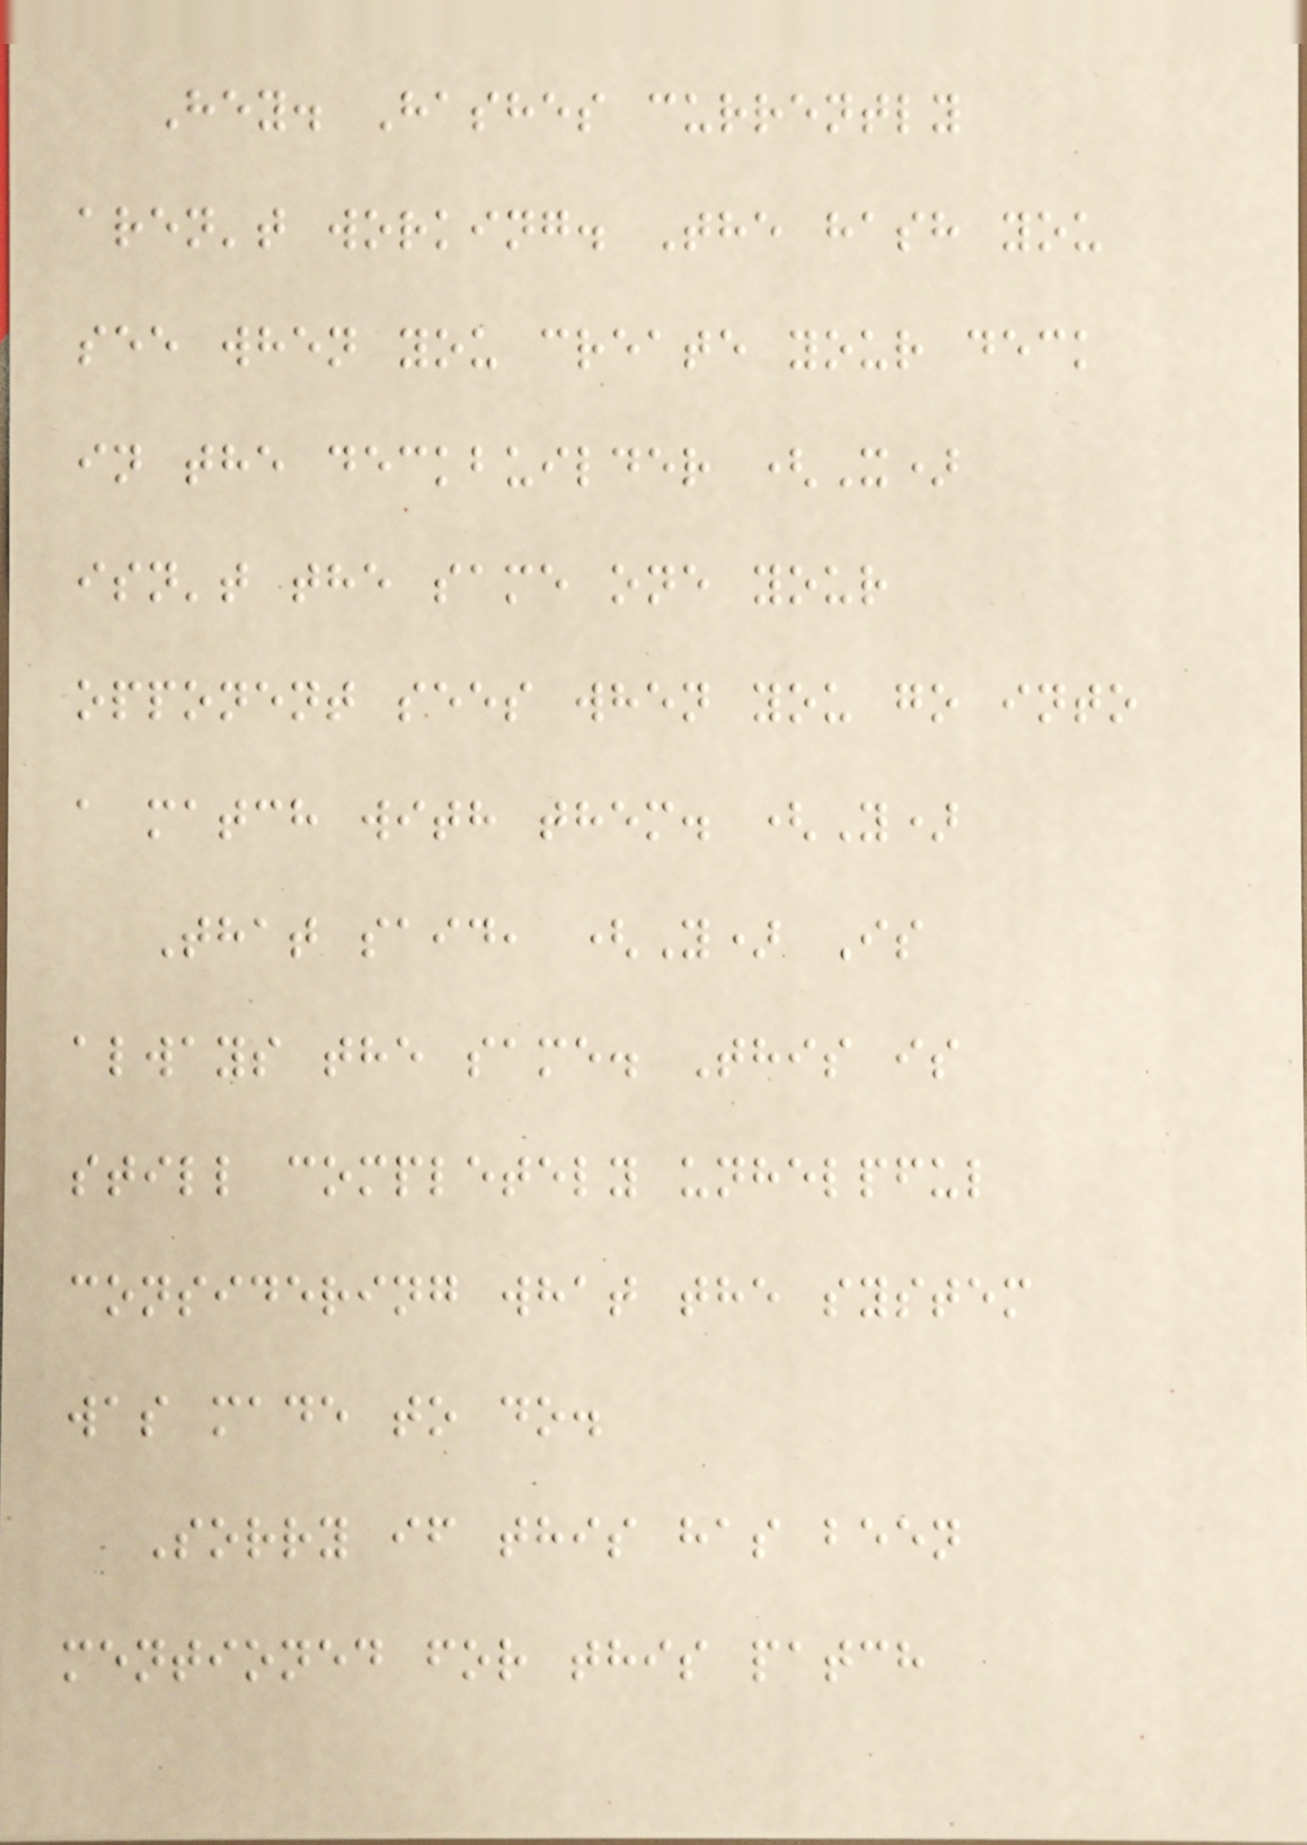Hey. Hashes currently
aren't working. The hash you
see when you create your deck
in the deckbuilder (X)
isn't the same one your
opponent sees when you go into
a match with them. (Y)
That said, (Y) Is
always the same. This is
still completely unhelpful
considering what the system
was made to do.
Sorry if this has been
mentioned for this patch
